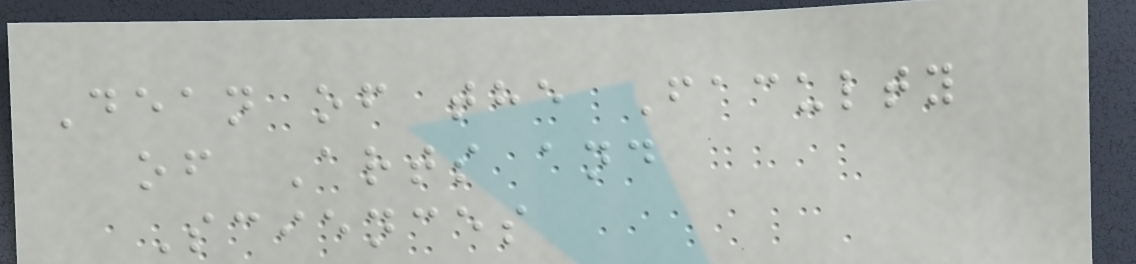Dean of the Faculty
of Arts and
Sciences
